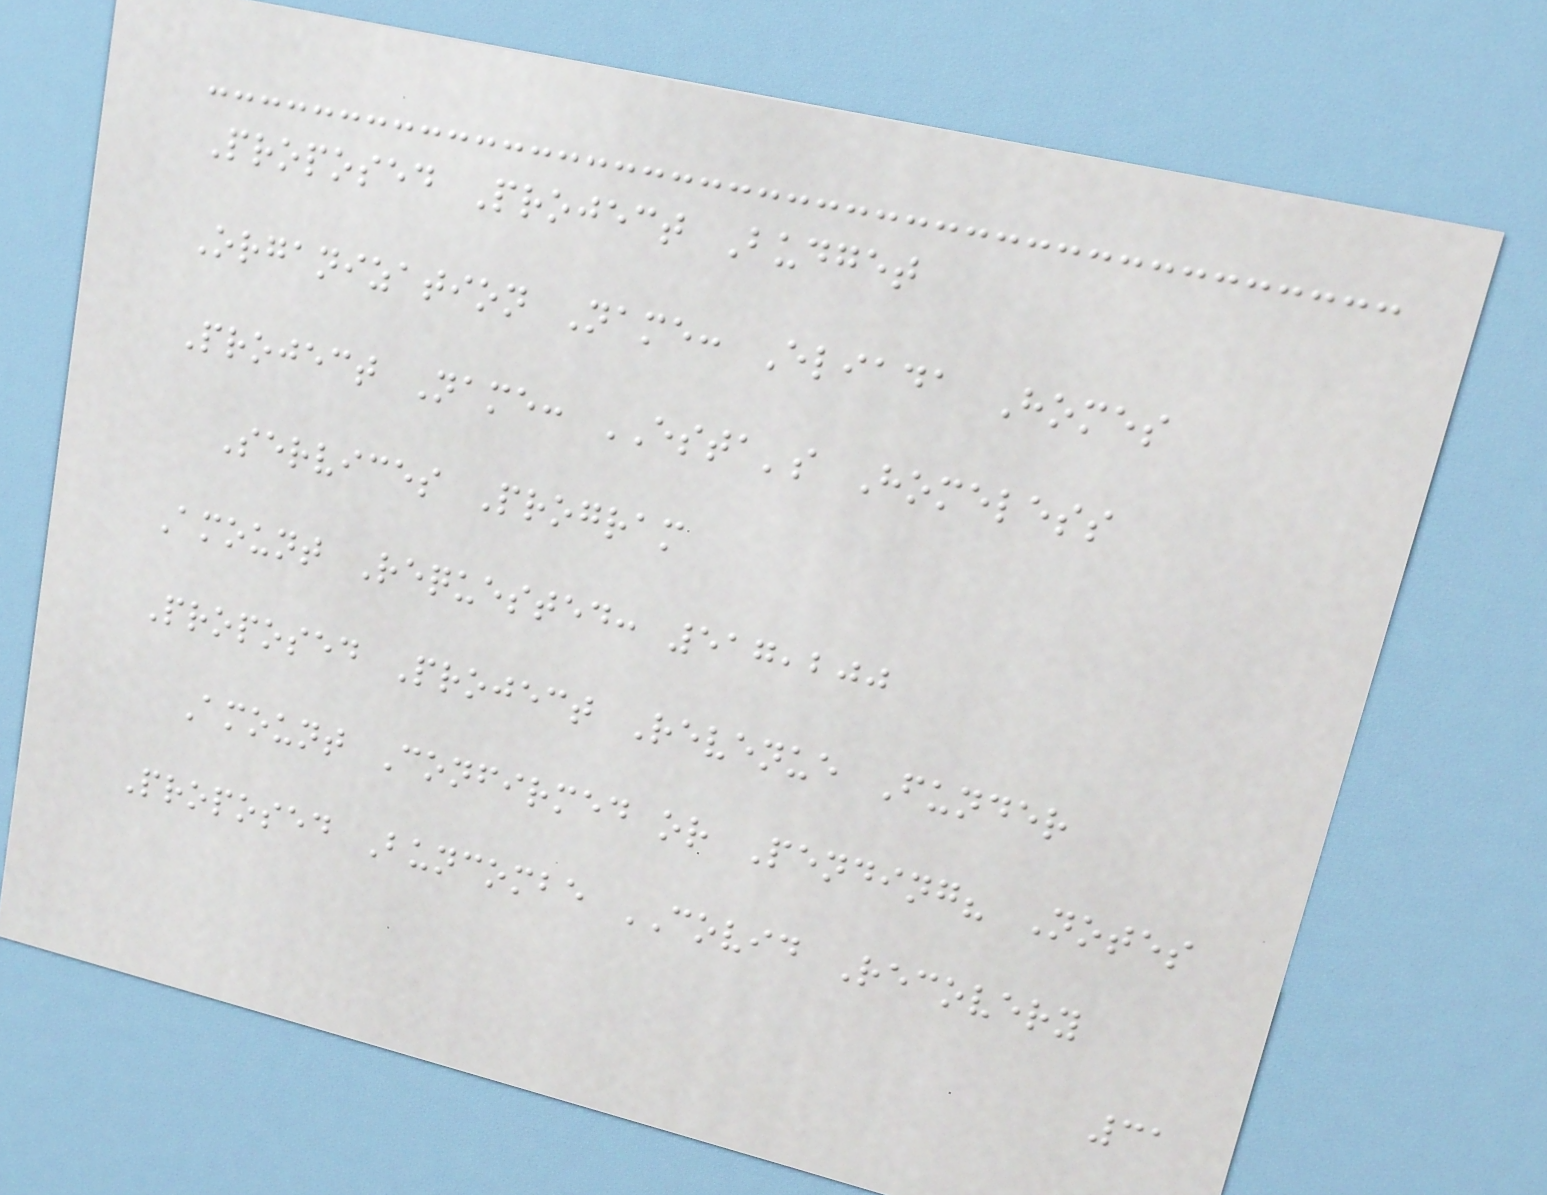Proposed Project Budget
Organization Name: Eliada Homes
Project Name: ESTA's Homeless
Services Program
Amount Requested: 517,200
Proposed Project Revenue Funder
Amount Confirmed or Pending? Notes
Proposed Buncombe COVID Recovery
31
